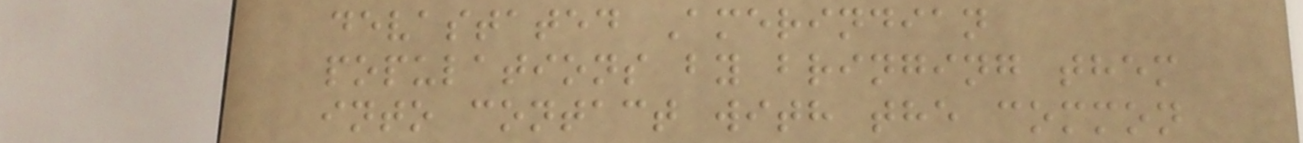devastated Amerindian
populations by bringing them
into contact with the common
